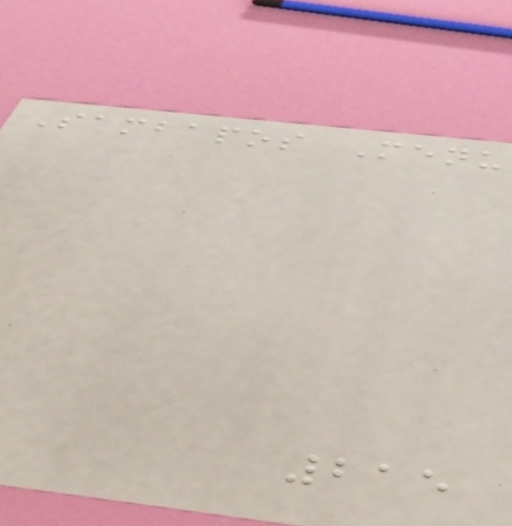Sambapos Menu
215
